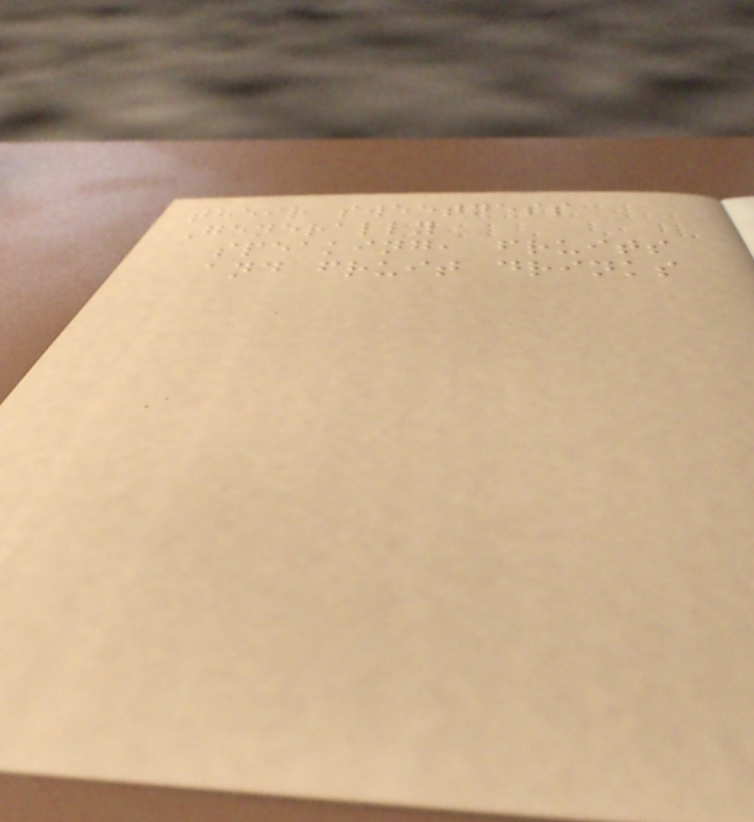their sweetness
Generally
speaking, fruits
and fruit drinks
